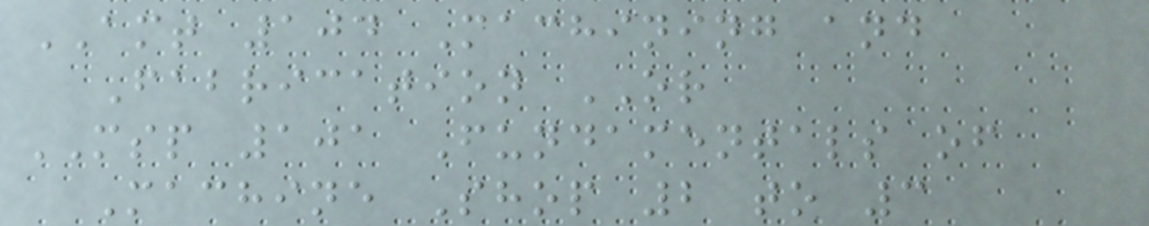AMT 104 Machining and
Fabrication OR
MSP 101 Fundamentals of
Machine Shop 2 to 3
